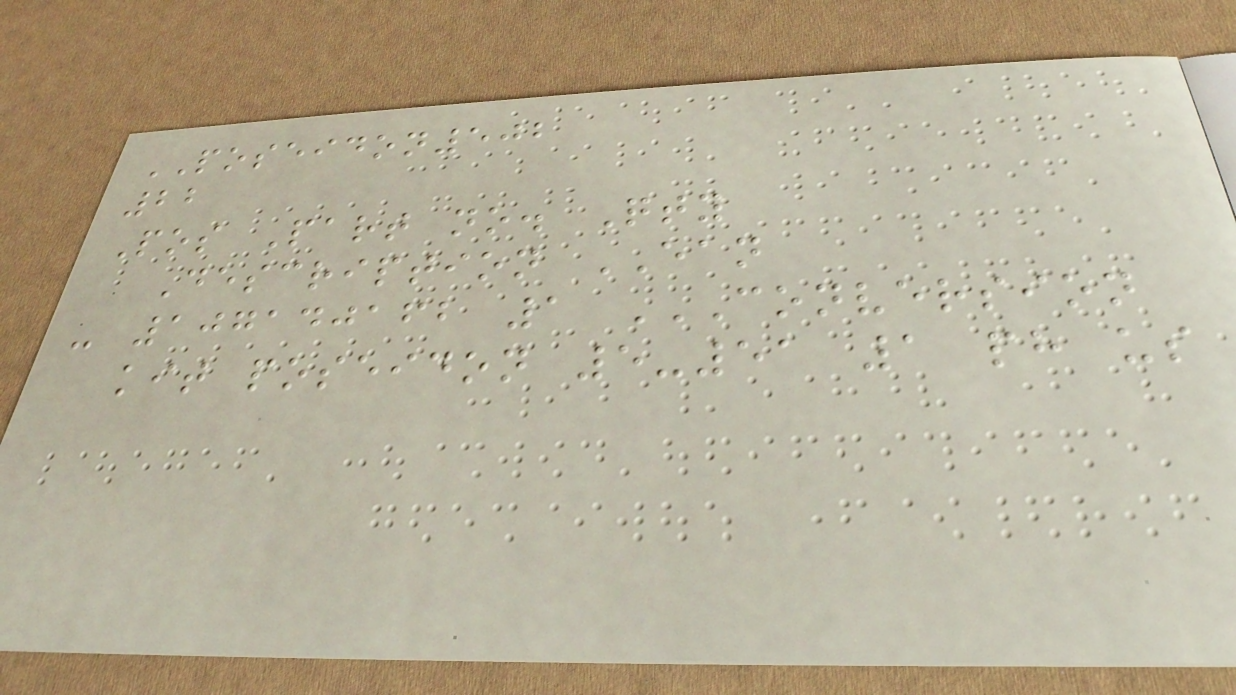POSEIDON502
22
Pos Part no. Qty
Description EAN
- 107140162 1 CONVERSION
KIT POSEIDON 5-51 1 PH US
